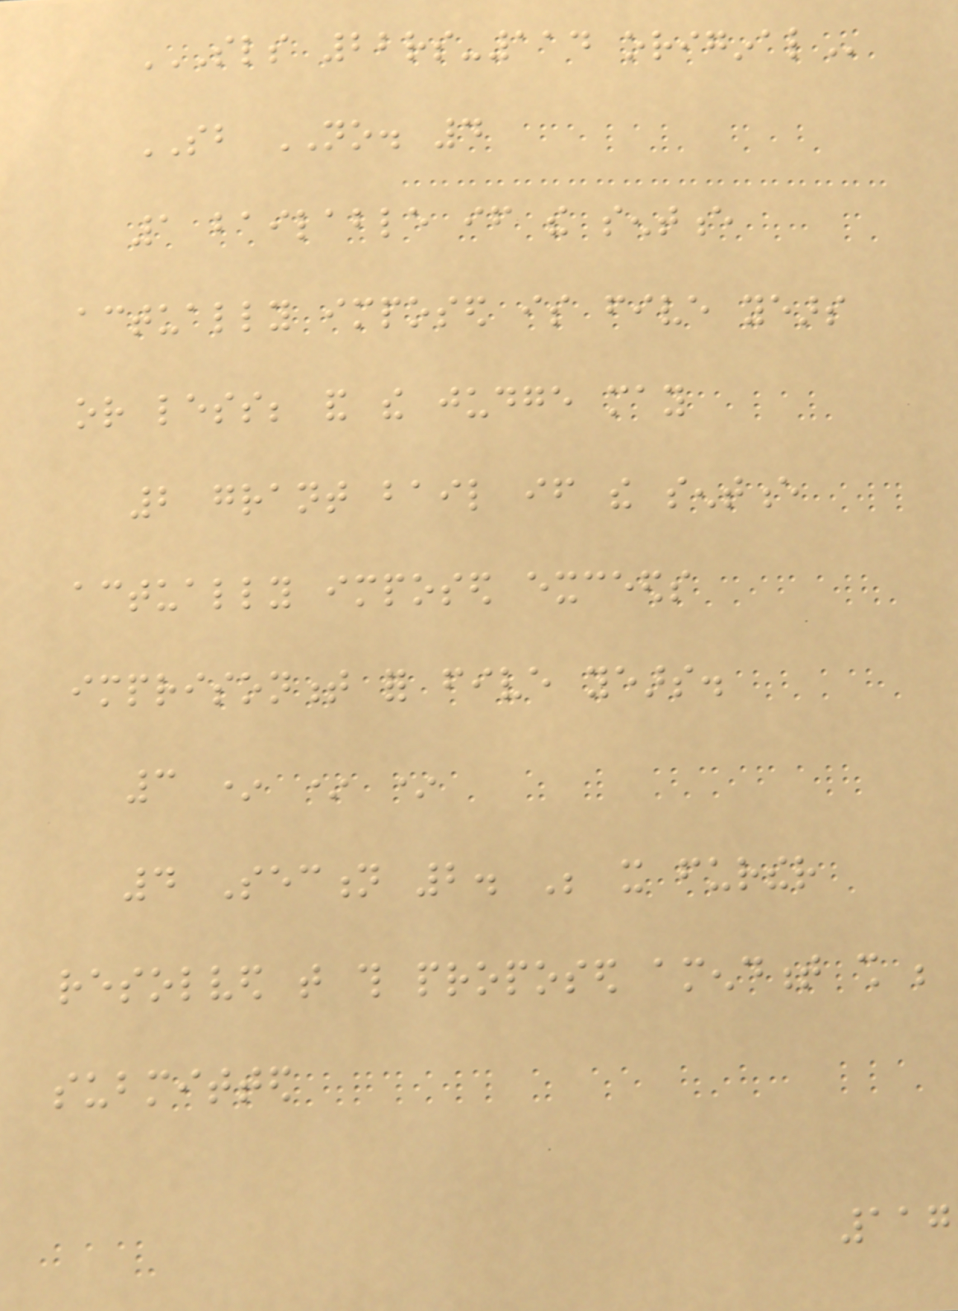SLS 22RS-114 ORIGINAL
SB NO. 4
1 bailable if the sentence
actually imposed is five years
or less; and the judge may
2 grant bail if the sentence
actually imposed exceeds
imprisonment for five years.
3 * * *
4 Section 2. Be it further
resolved that this proposed amendment shall be
submitted
117
